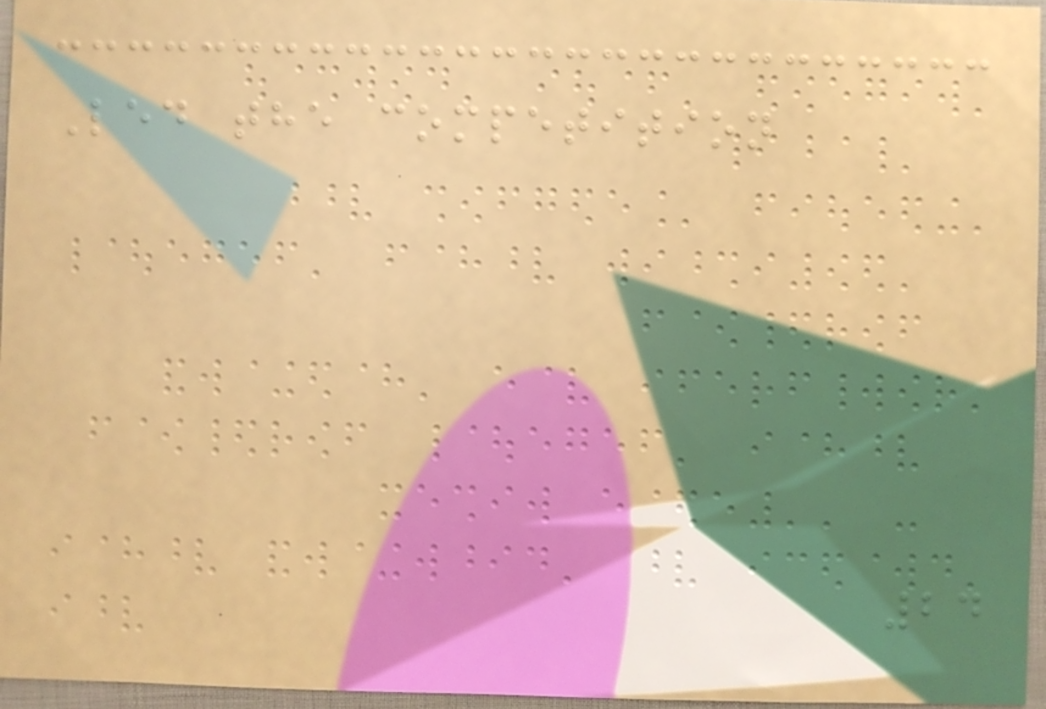Led the competition
24
